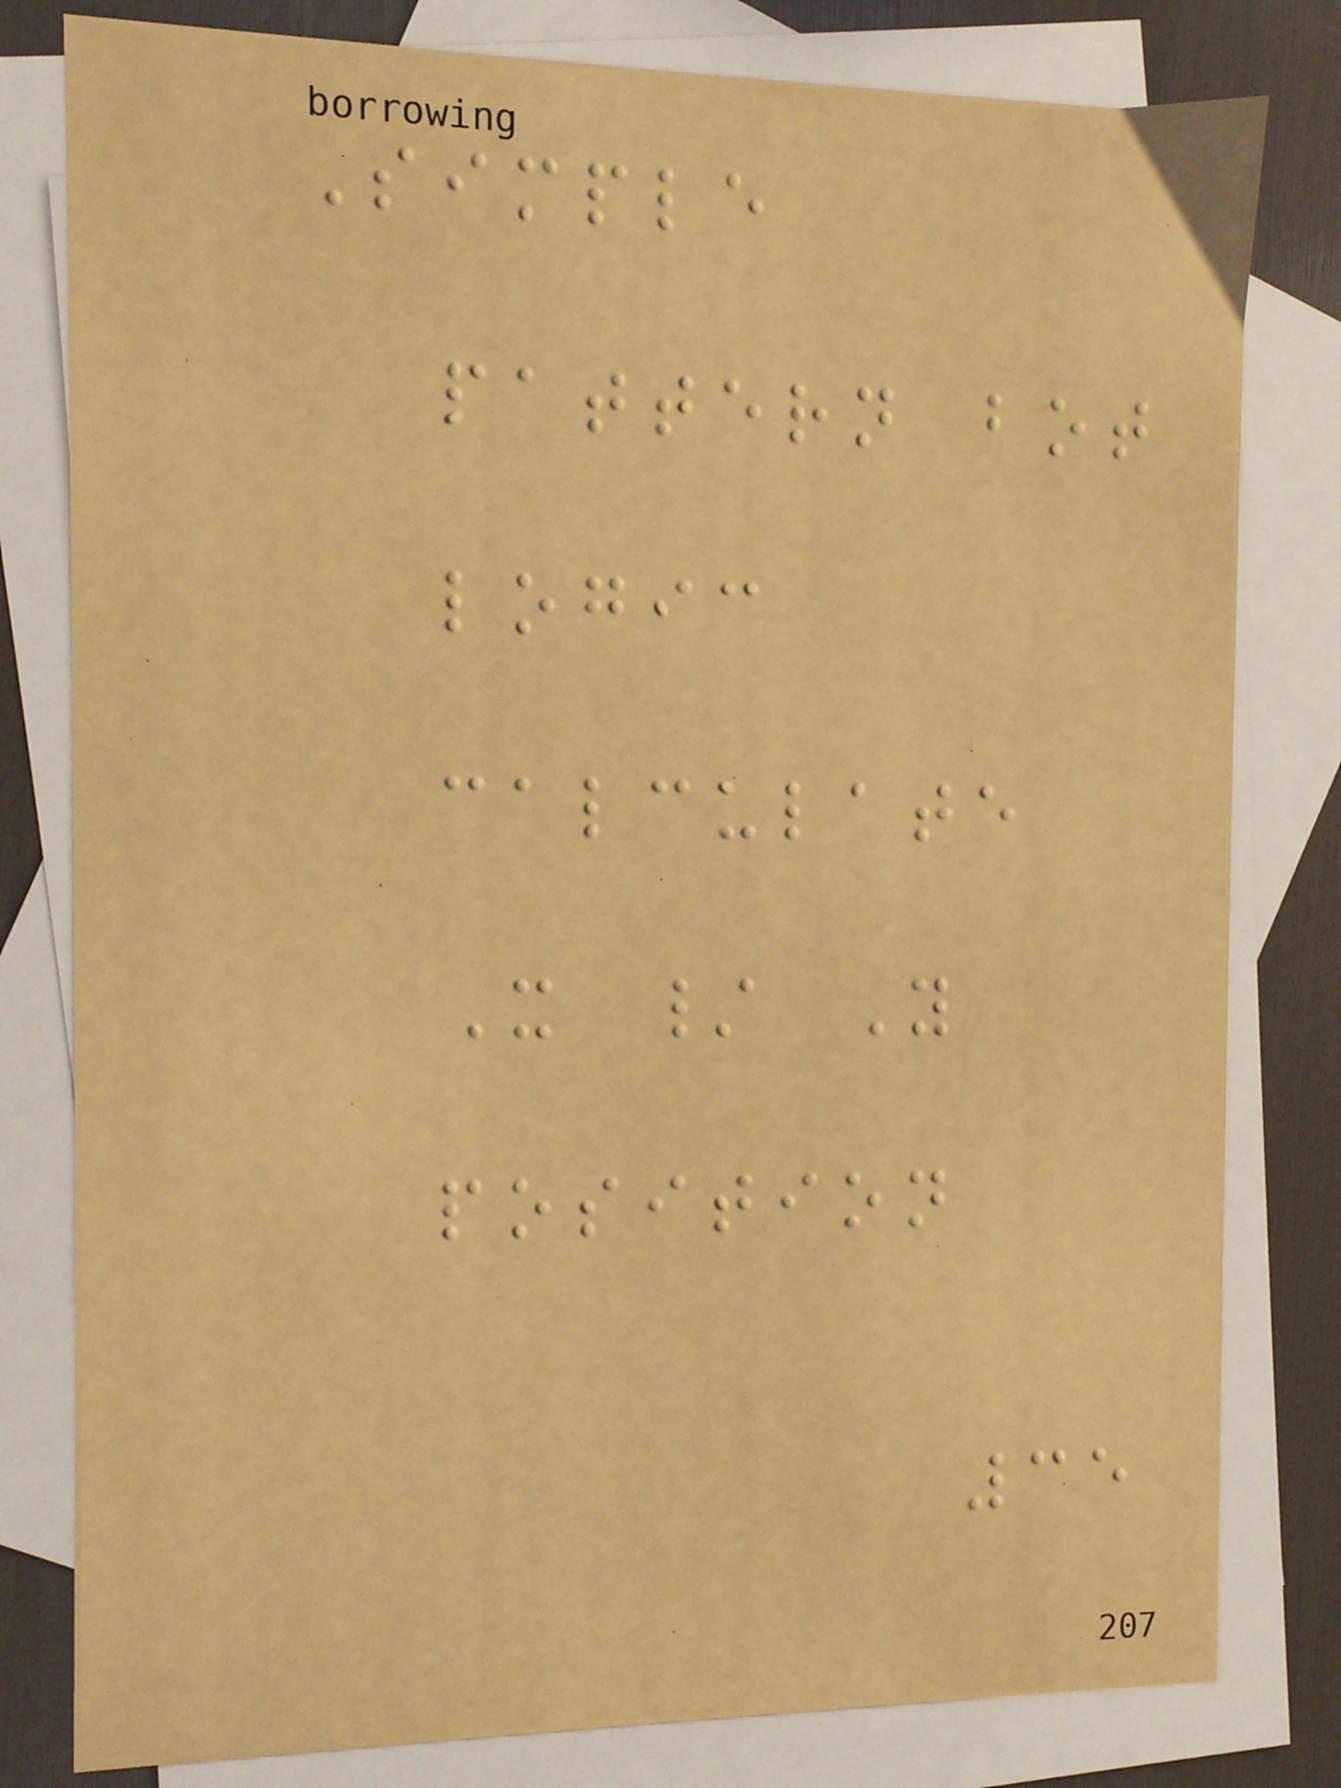Simple
pattern bot
logic
calculate
X / Y
position
35
